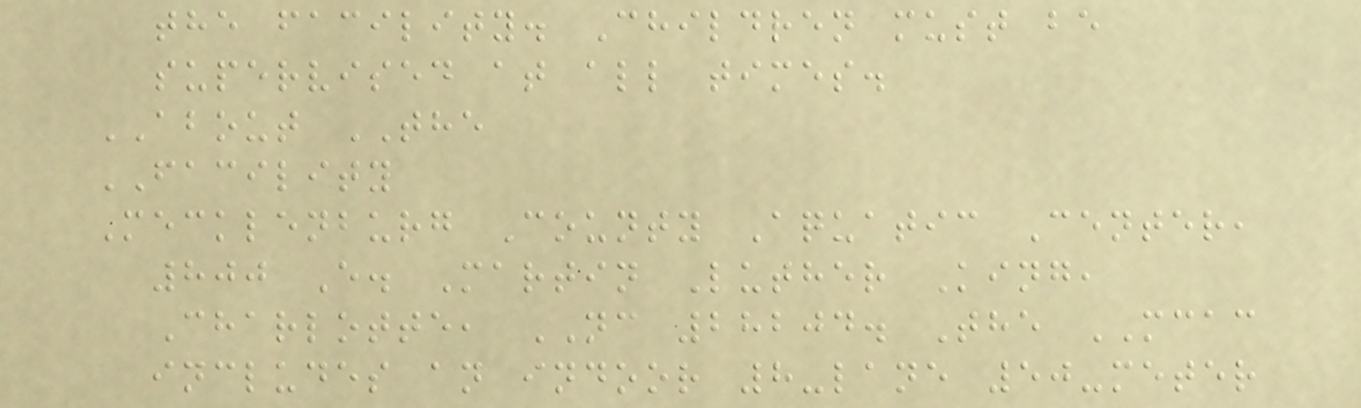the facility. Children must be
supervised at all times.
ABOUT THE
FACILITY
Mecklenburg County Aquatic Center,
800 E. Martin Luther King,
Charlotte, NC 28204. The MCAC
includes an indoor 8-lane 50-meter
